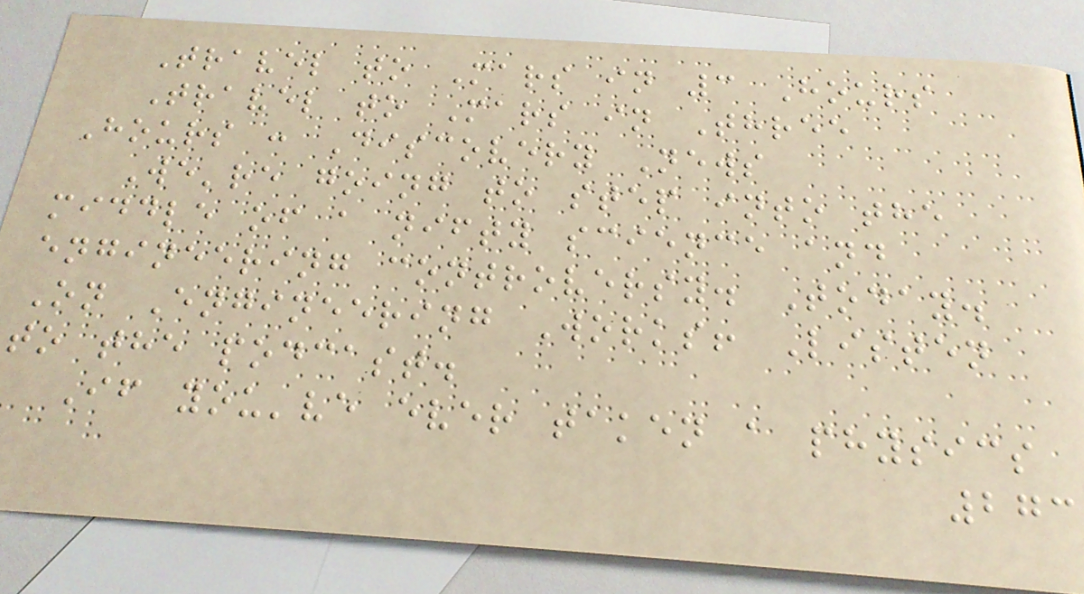Travel to Mars in 3 Hours
Travel to Mars in Three
Hours : Discovery News
We're going to step into the
middle of a nifty science and
engineering controversy. Today.
On Engineering Works! Listen
to the podcast.
If you've ever taken a physics
273
